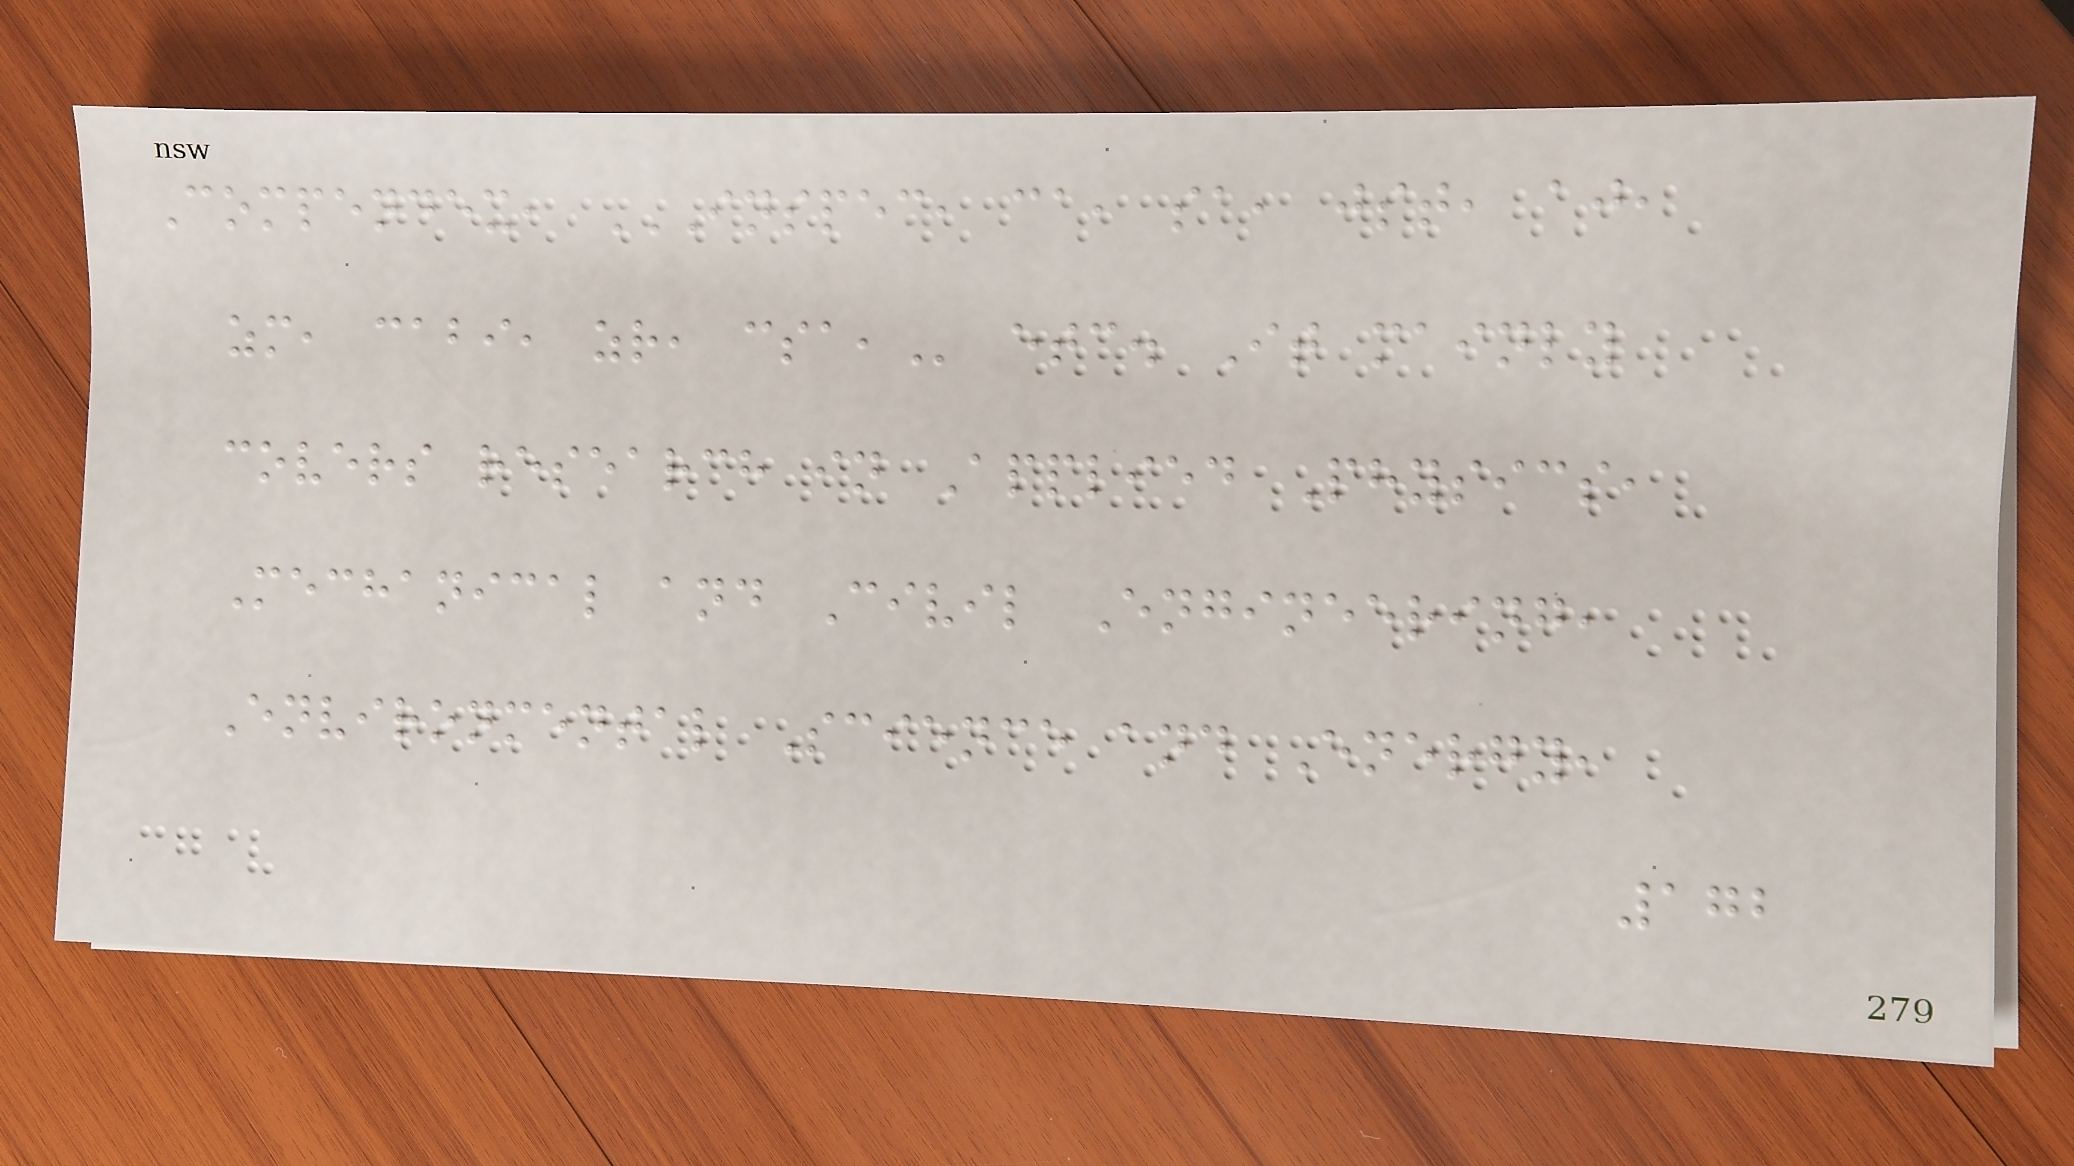Compendex, INSPEC, CA, SA, JST, AJ,
ZM, CABI, ZR, CSA, etc. It mainly
covers research in Applied Physics,
Mechanical and Civil Engineering,
Environmental Science and Energy,
172
